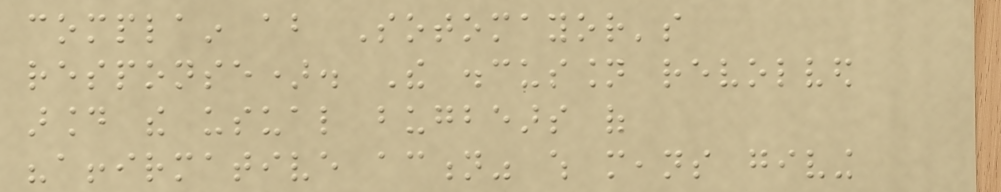complain about Sotomayor's
response). The discussion revolved
around the usual bugbears of
"affirmative action" which means giving
